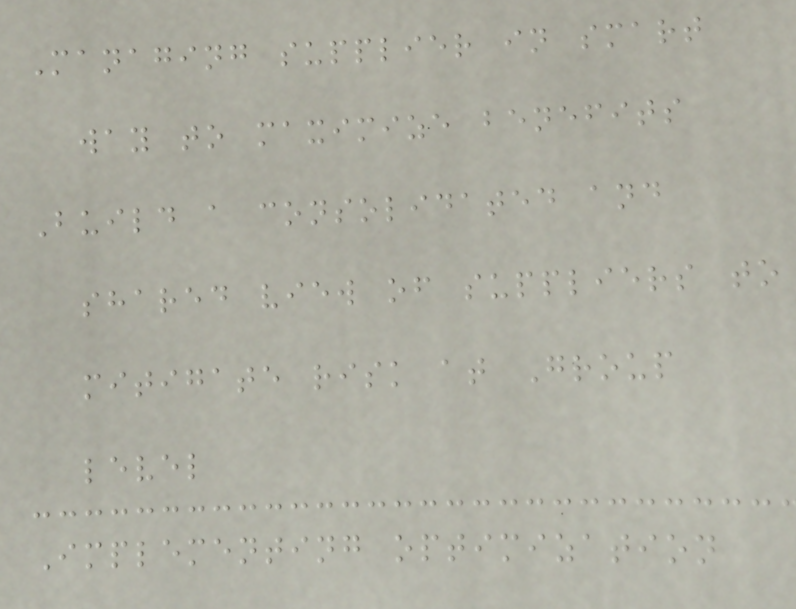Managing supplier in smart
way to maximize benefits
Build a consolidated and
shared view of suppliers to
mitigate risk at Group
level
Implementing optimization
